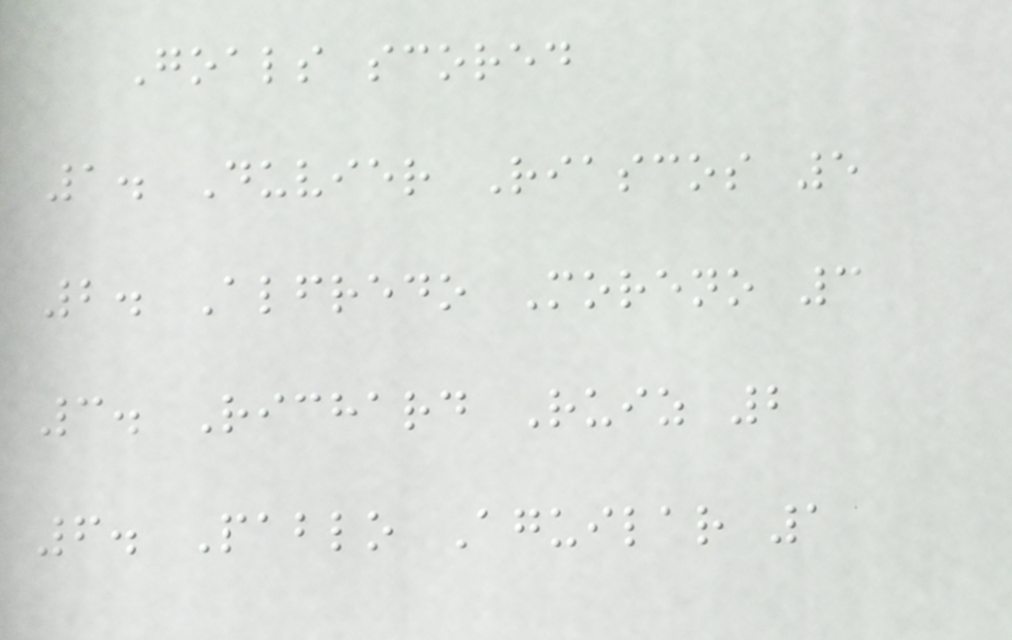Goals scored
1. Duvier Riascos 5
2. Alfredo Moreno 3
3. Richard Ruiz 2
6. Pablo Aguilar 1
